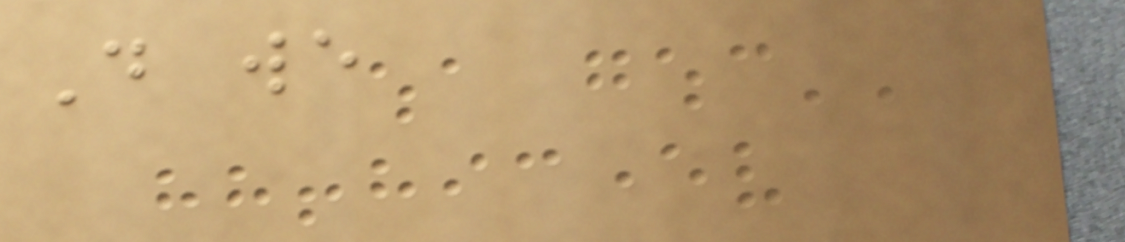Do we
